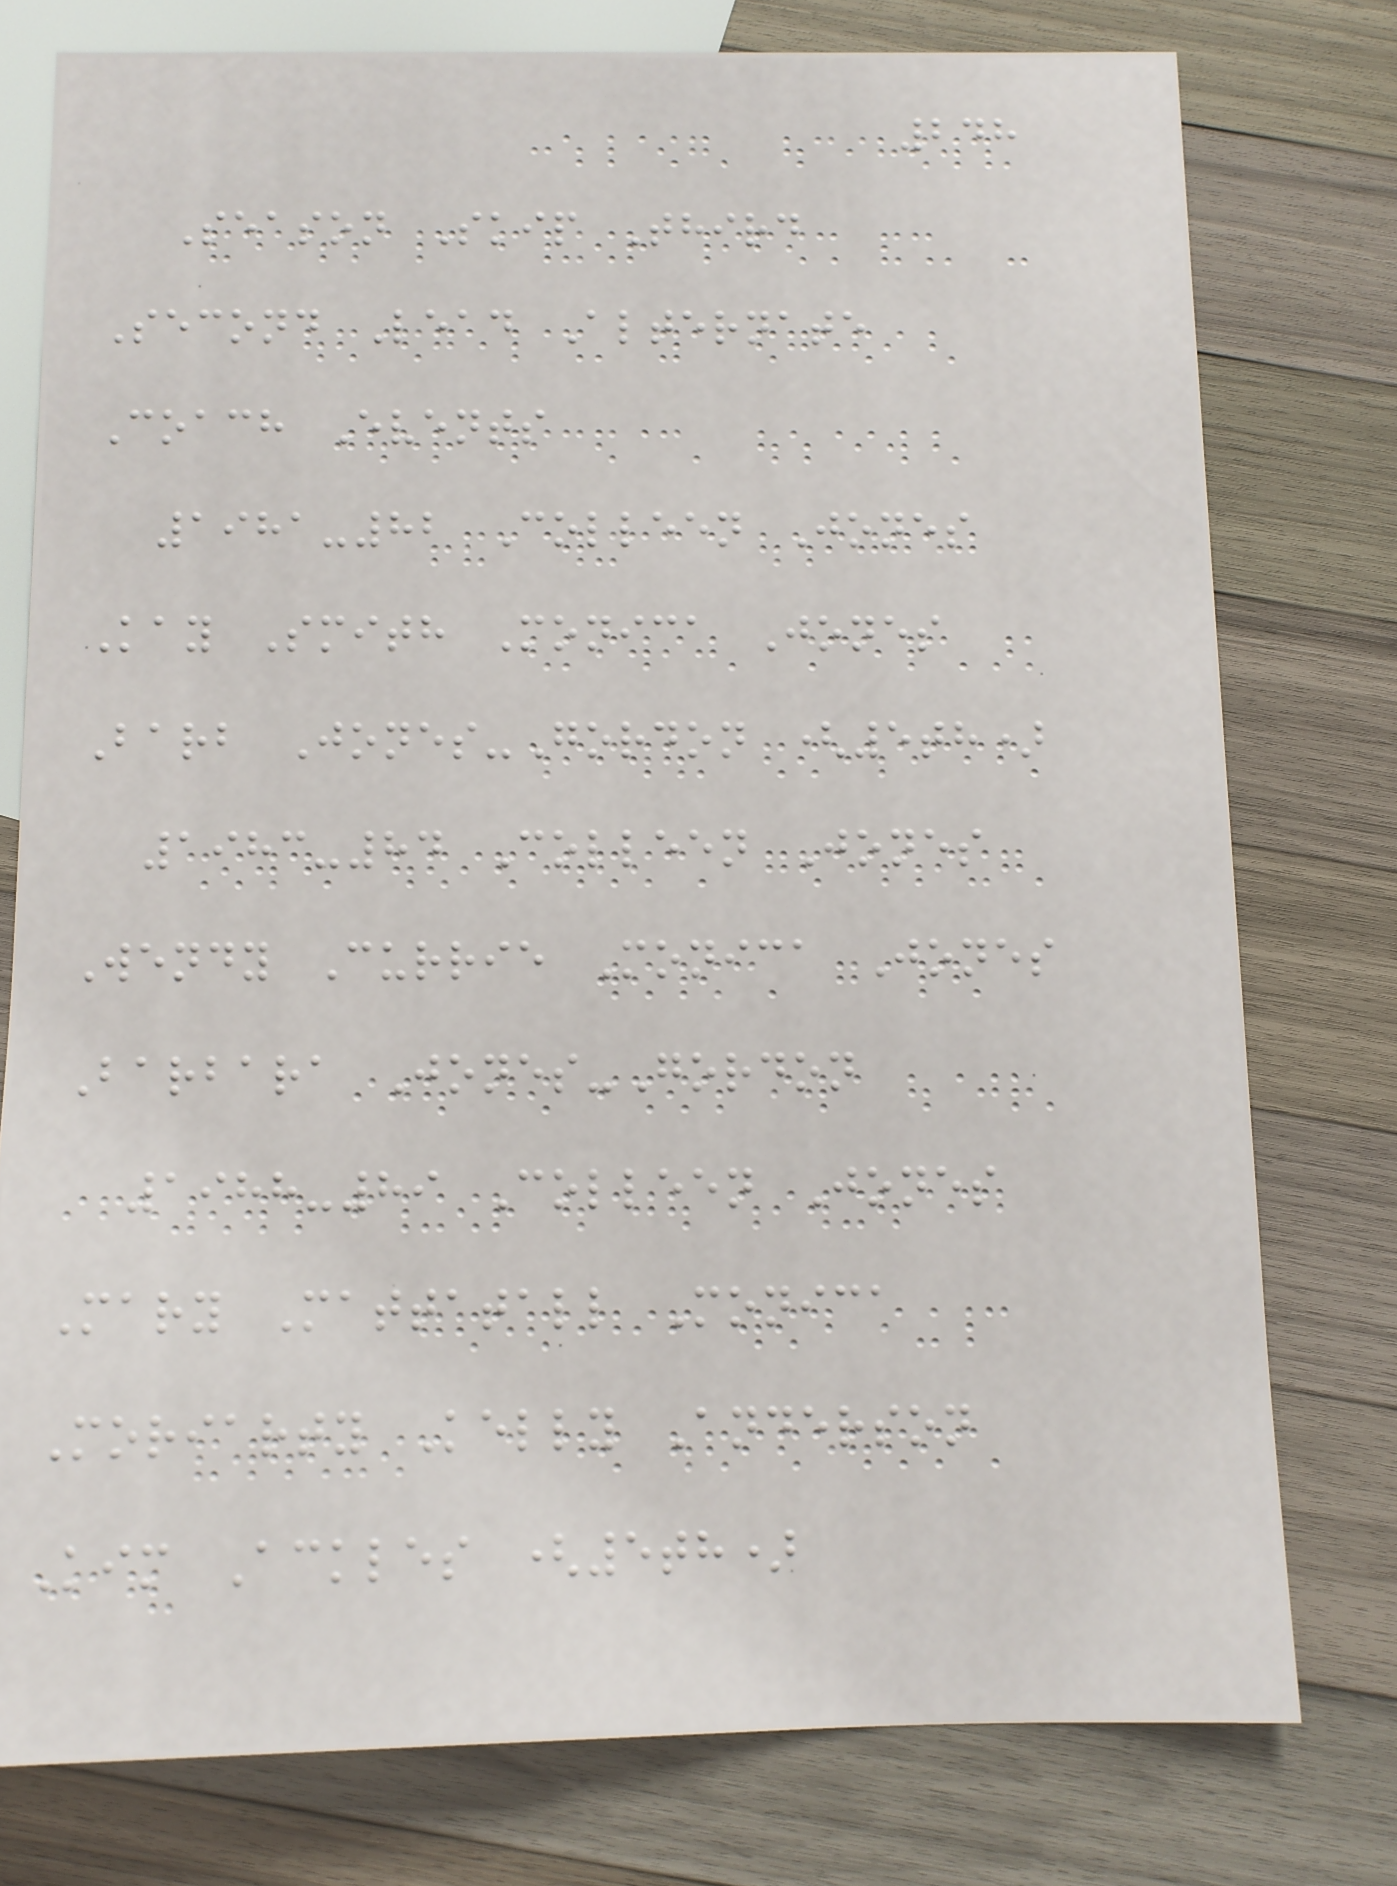248
Season Skip Third
Second Lead Alternate
Coach Events
1981-82 Colleen Jones
Kay Smith Monica Jones
Barb Jones-Gordon (5th)
1983-84 Colleen Jones
Wendy Currie Monica Jones
Barbara Jones-Gordon
1988-89 Colleen Jones
Mary Mattatall Monica
Moriarty Kelly Anderson
Kim Ackles (5th)
